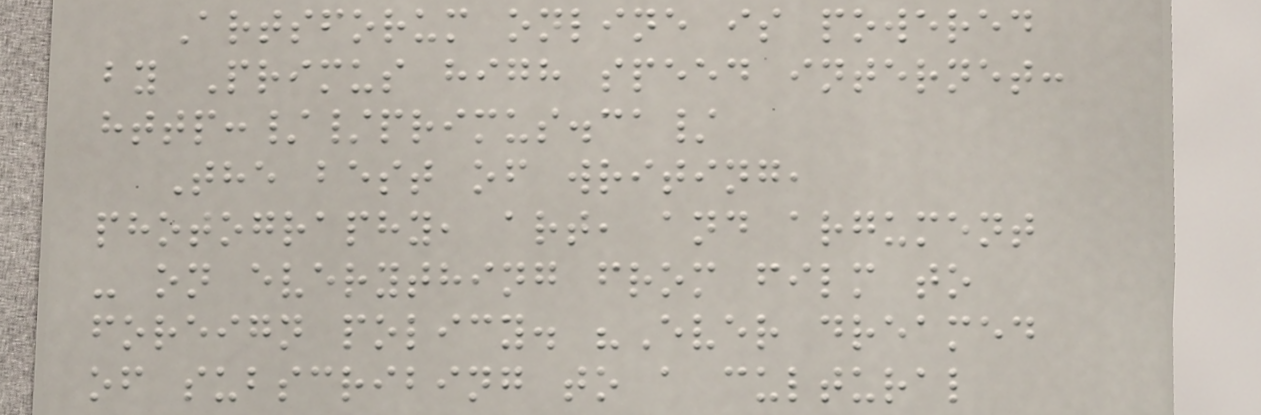Artsforum online is powered
by Primus high speed internet:
http://primus.ca/
The best of writing,
photography, art, and argument
- on everything from film to
foreign policy. "Ever dreamed
of subscribing to a cultural
